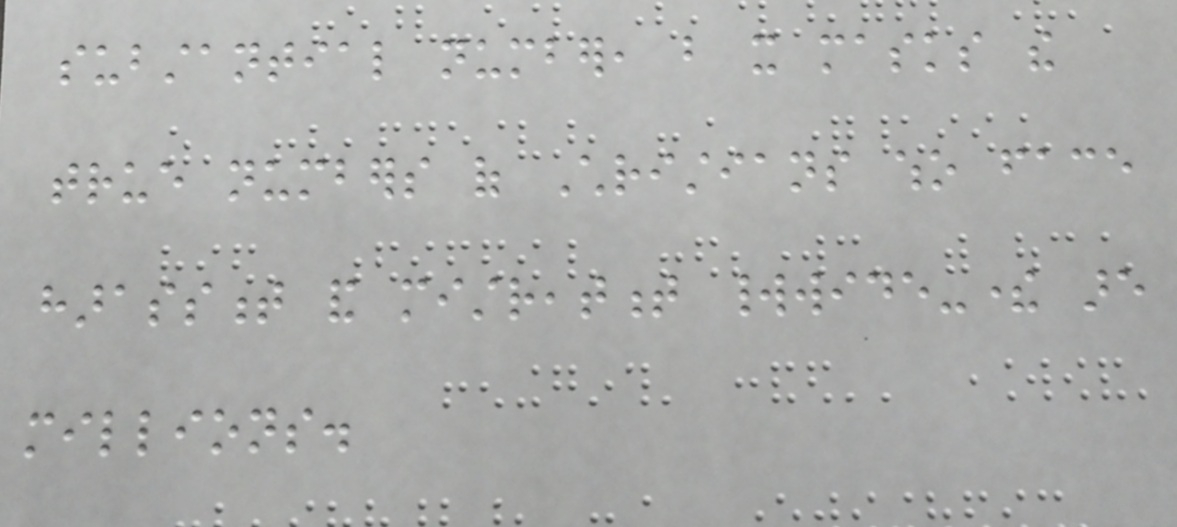substantial number, but it masks the
true numbers of Christians who face
harassment and mistreatment worldwide-there are
millions.
